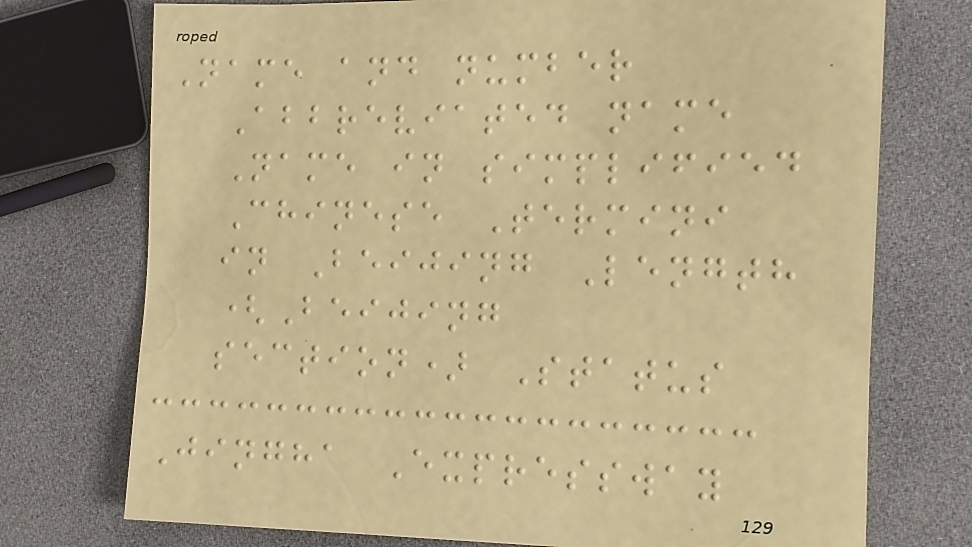Name and number
Abbreviated name
Name in simplified
Chinese Termini
in Beijing Length
(Beijing
section) Status
Jingha Expressway
